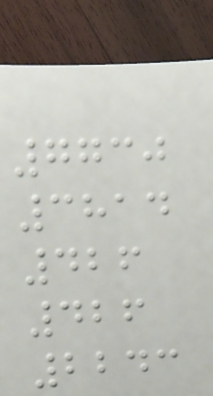7730
3814
426
426
2243
